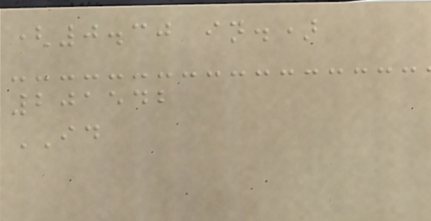(0.30 in.)
201542
ID
